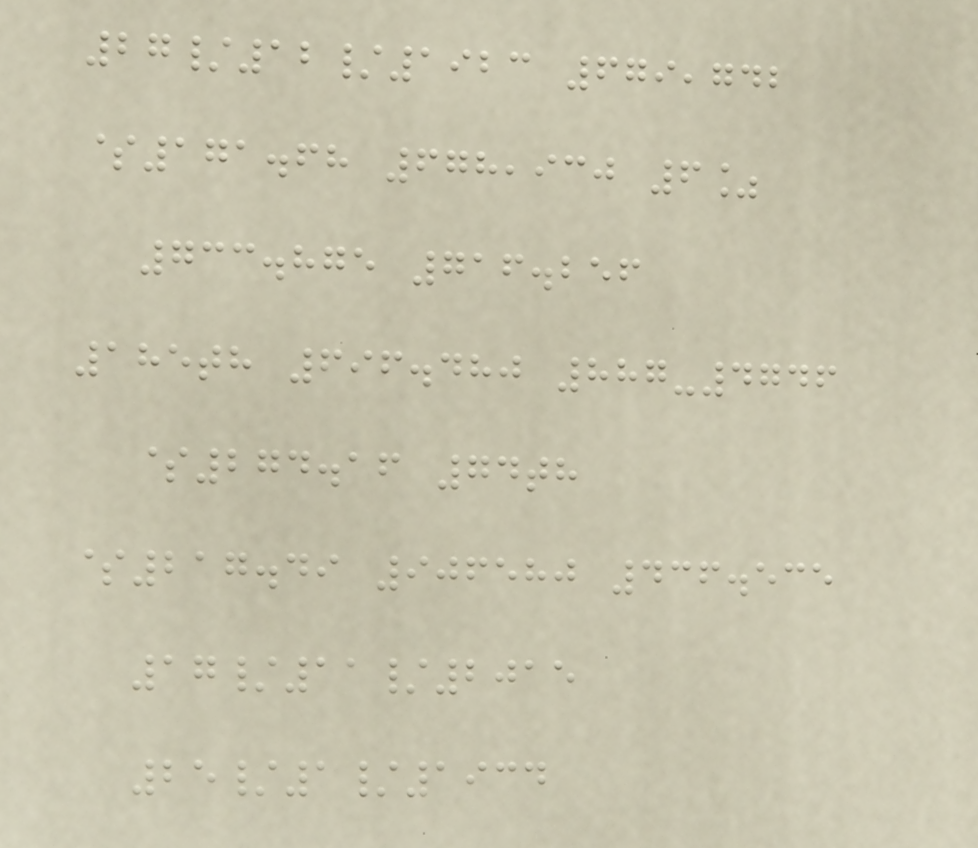27/12/1923 679,742
$171.68 678,930 6%
733.875 716.256
185th 696.480 887-4746
$274.16 74th
$217.49 906580 436.535
17/11/2015
25/1/1934
